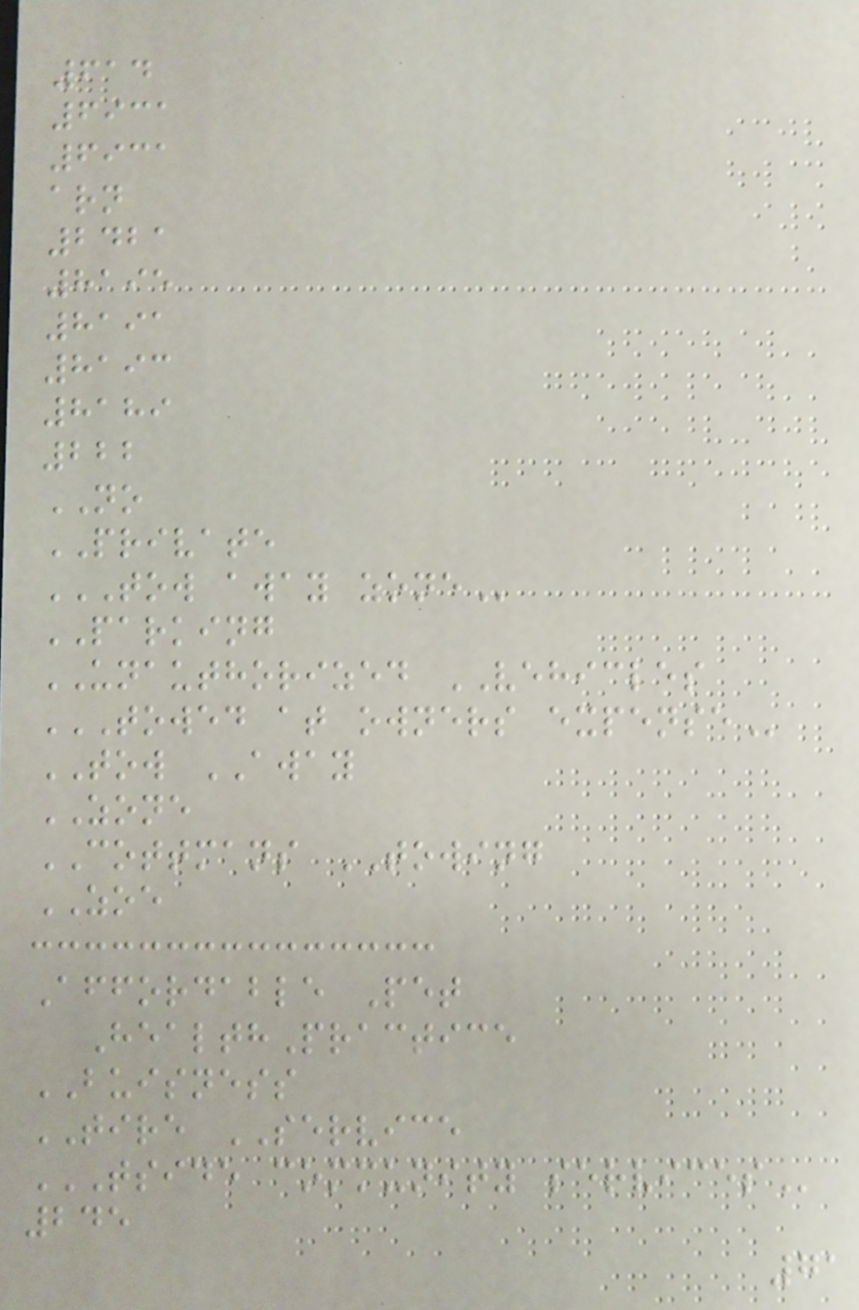614
6931
6931
arn
2421
8195
8191
8193
8189
222
NO
PRIVATE
TOW AWAY ZONE
PARKING
UNAUTHORIZED VEHICLES
TOWED AT OWNERS EXPENSE
TOW AWAY
ZONE
COTTMANS TOWING
ZOE
Affordable Pet
HealthPractice
BUISNESS
TIRE SERVICE
TSIDE COMMUNITY SERVICES
245
71
